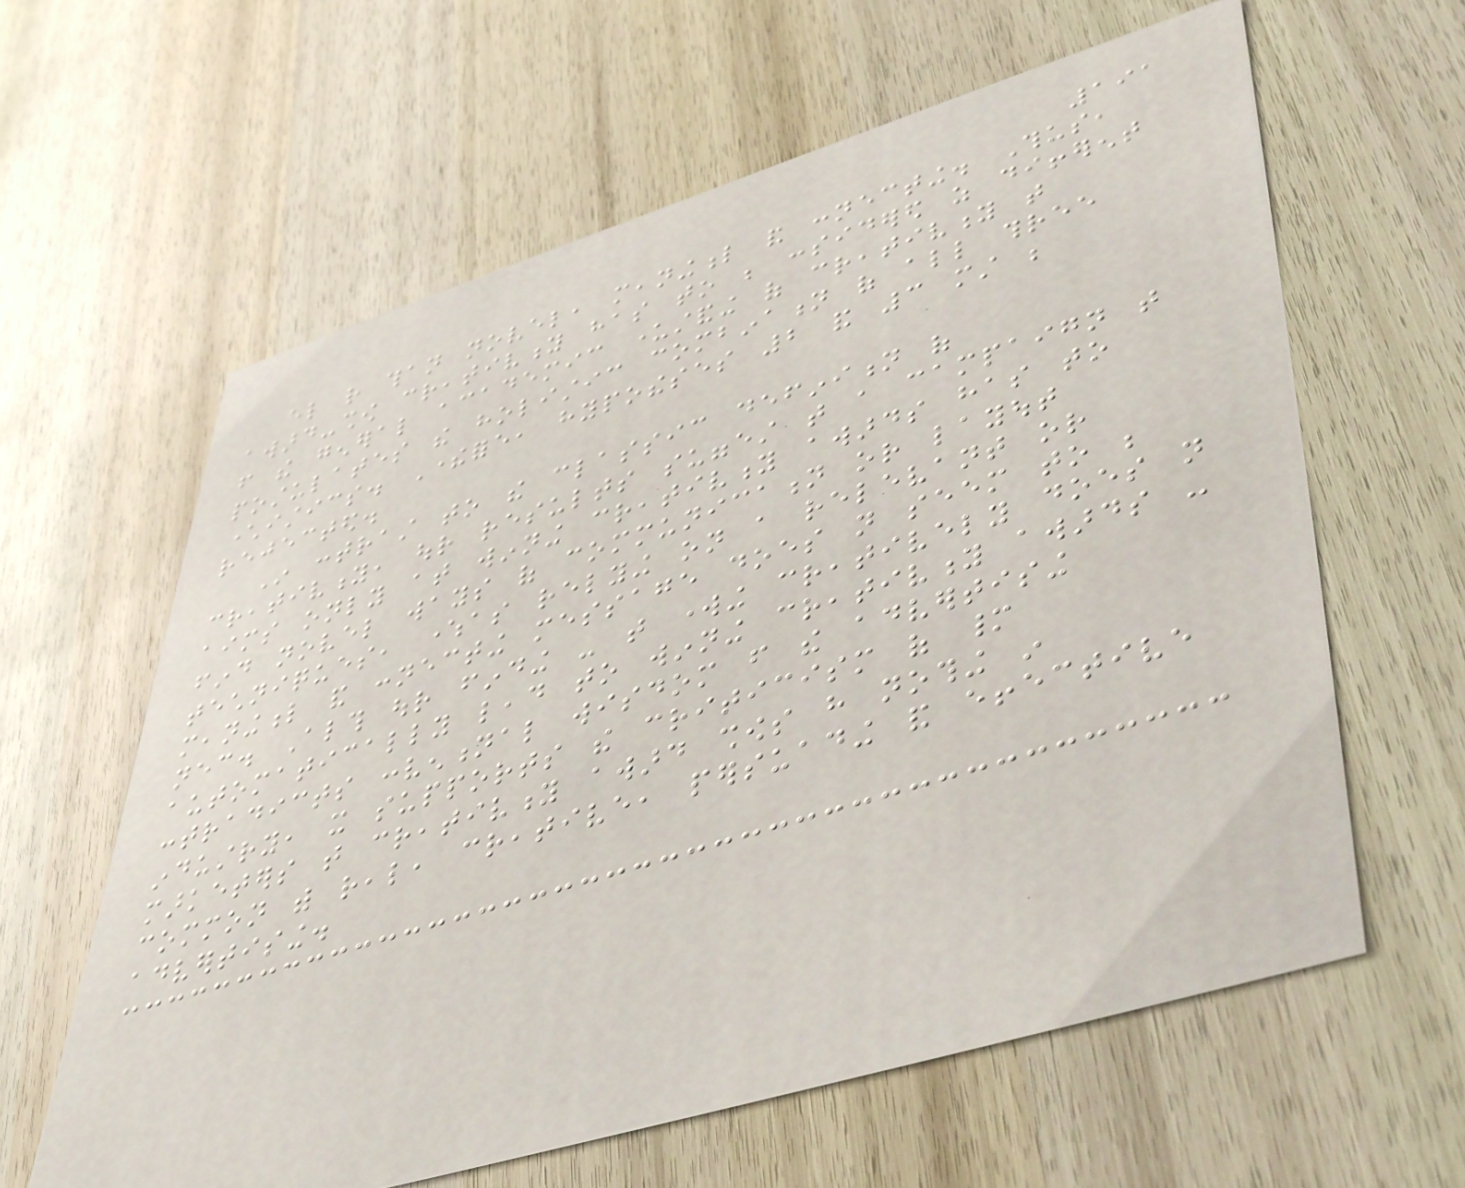191
el rather than novel, meaningful and connecting. Thus,
award-show creativity has to be considered as different
from the general academic understanding of creativity that
postulates the holistic combination of all three
characteristics. Therefore, hypotheses 2 and 3 must be
rejected.
In contrast to the classic definition of
creativity, our results suggest that a campaign that
aims only at winning creativity awards has to
find novel ways of communication or layout
techniques, whereas relying on a relevant or
meaningful and connecting message does not seem to be
necessary. Although our finding - that working creatively does not
automatically lead to winning creativity awards -
contradicts conventional wisdom from the advertising
industry, it supports the criticism of many
marketers that creativity award shows have nothing in
common with real, creative, persuading and effective
advertising.
